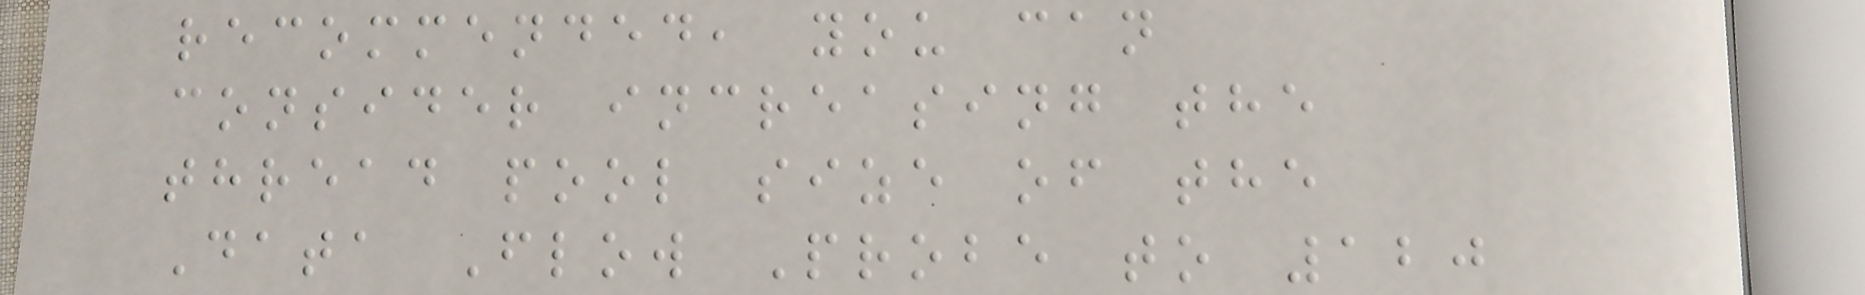recommended, you can
consider increasing the
thread pool size of the
Data Flow Probe to 120
